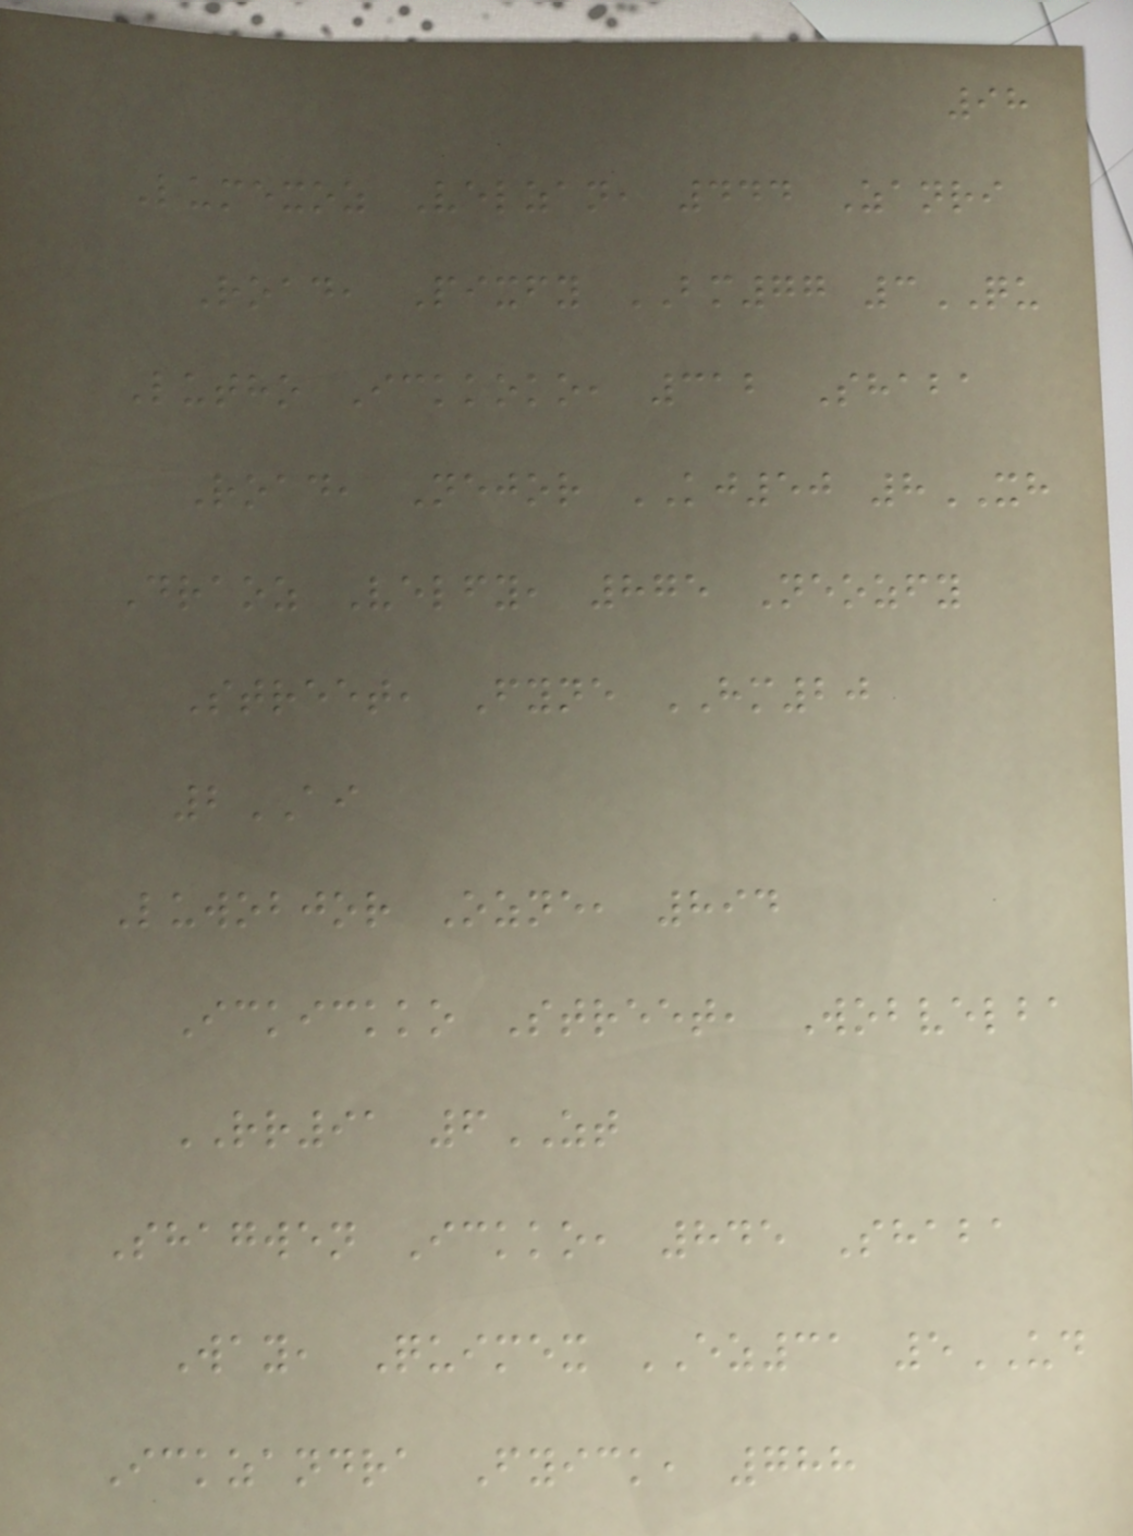98
Lumexoz Velzan, 444 Zanri
Road, Pixfy BM77 3QU
Lutho Ickkoko, 312 Shaba
Road, Nejor KJ50 8XH
Draoz Velfy, 875 Neozfy
Street, Fyne HM20
2AI
Luwobjor Ozne, 894
Ickickko Street, Wobvelba
RR91 6ZT
Shagwen Ickko, 845 Shaba
Way, Quimex EZ31 5UD
Ickzandra Fyick, 788
